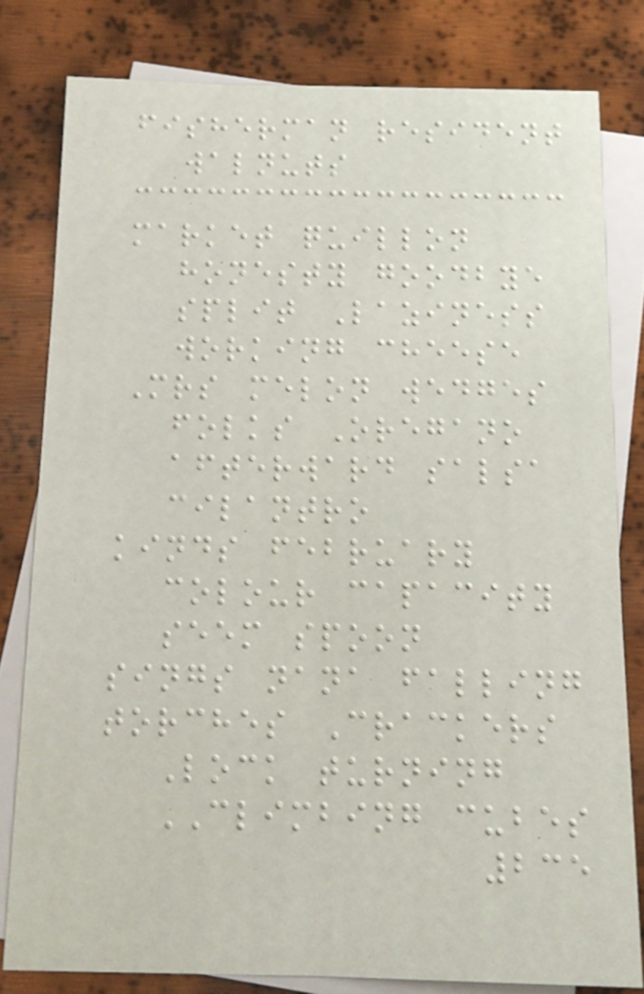fisherman resident
walnuts
market quillon
honesty goodbye
split Laziness
working cheese
Mrs melon wedges
folks Oregano
afterward salsa
cilantro
kinds february
colour capacity
seem spoon
sings nana falling
torches Crackers
Lock turning
CLIMBING cubes
235
